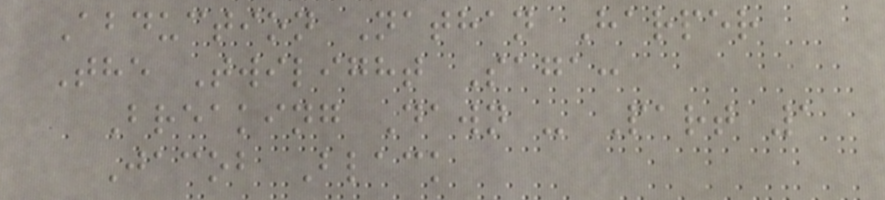Abduction Nathan Harper
The Twilight Saga:
Breaking Dawn - Part 1
Jacob Black
